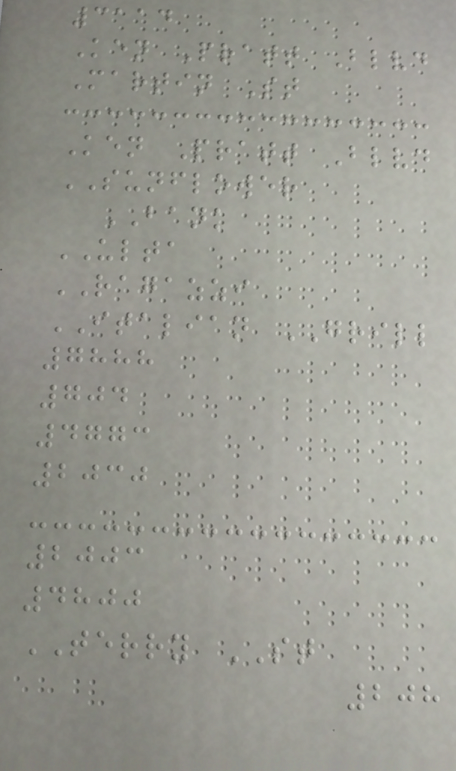3114
Ken Pratt Blvd
Martin St
Ken Pratt Blvd
SUNFLOWER
BANK
ULTA
RAGAZZI
ITALIAN GRILL
7888
704
4773
2030
2003
4800
TERRY ST
208
